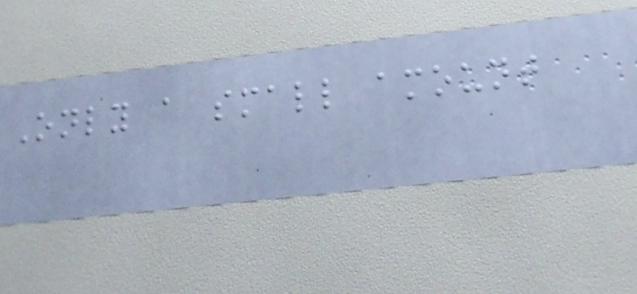Only a small amount
